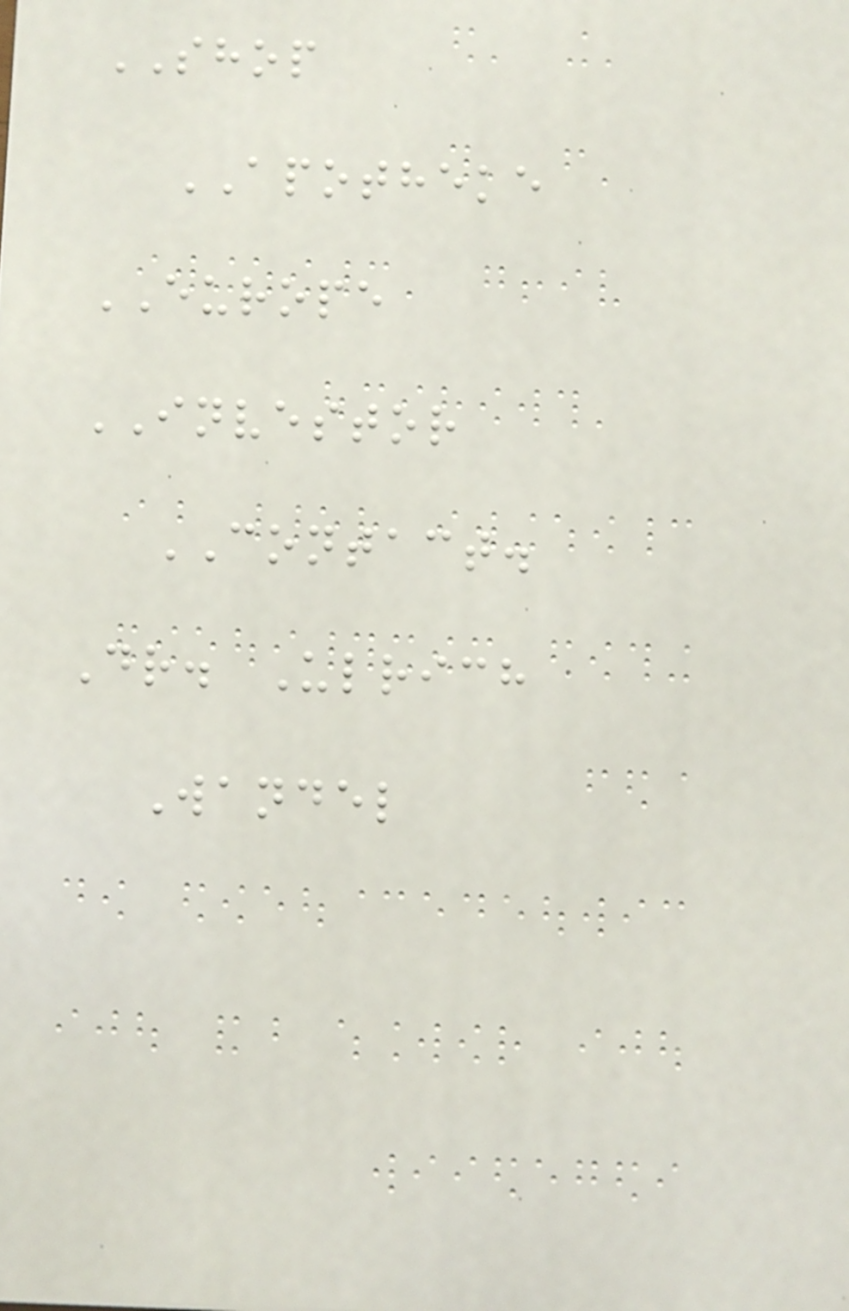SHOP
APOTHEKE
EUROPE
INVESTOR
CONTACT.
Dr. Ulrich
Wandel
